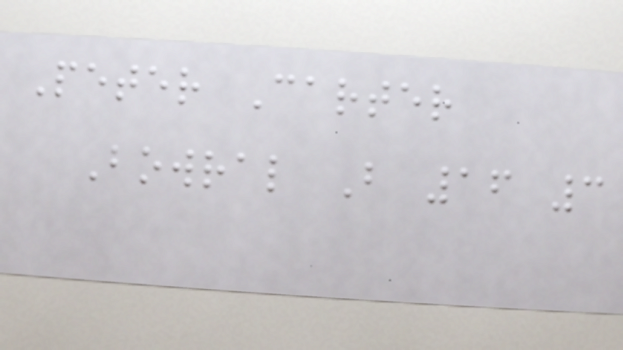Peter Carter
Bowral B 16 3
